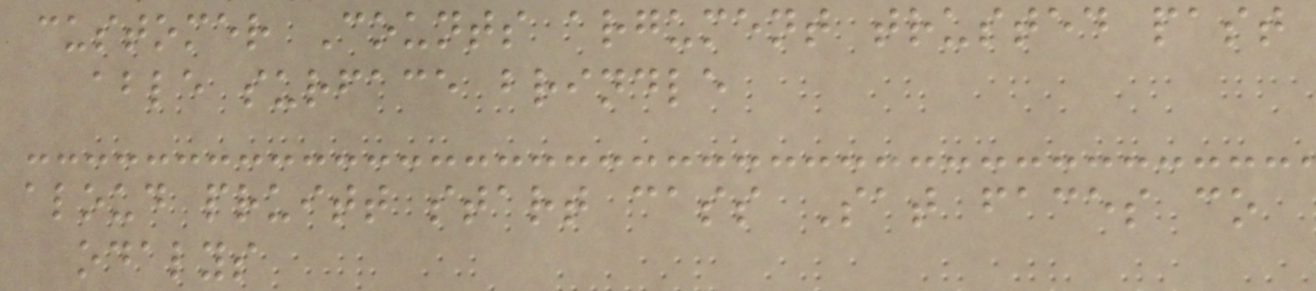customer Counts argument trusted past
able surface brindle
aloud pruitt start cass Sat faces co
odalys
